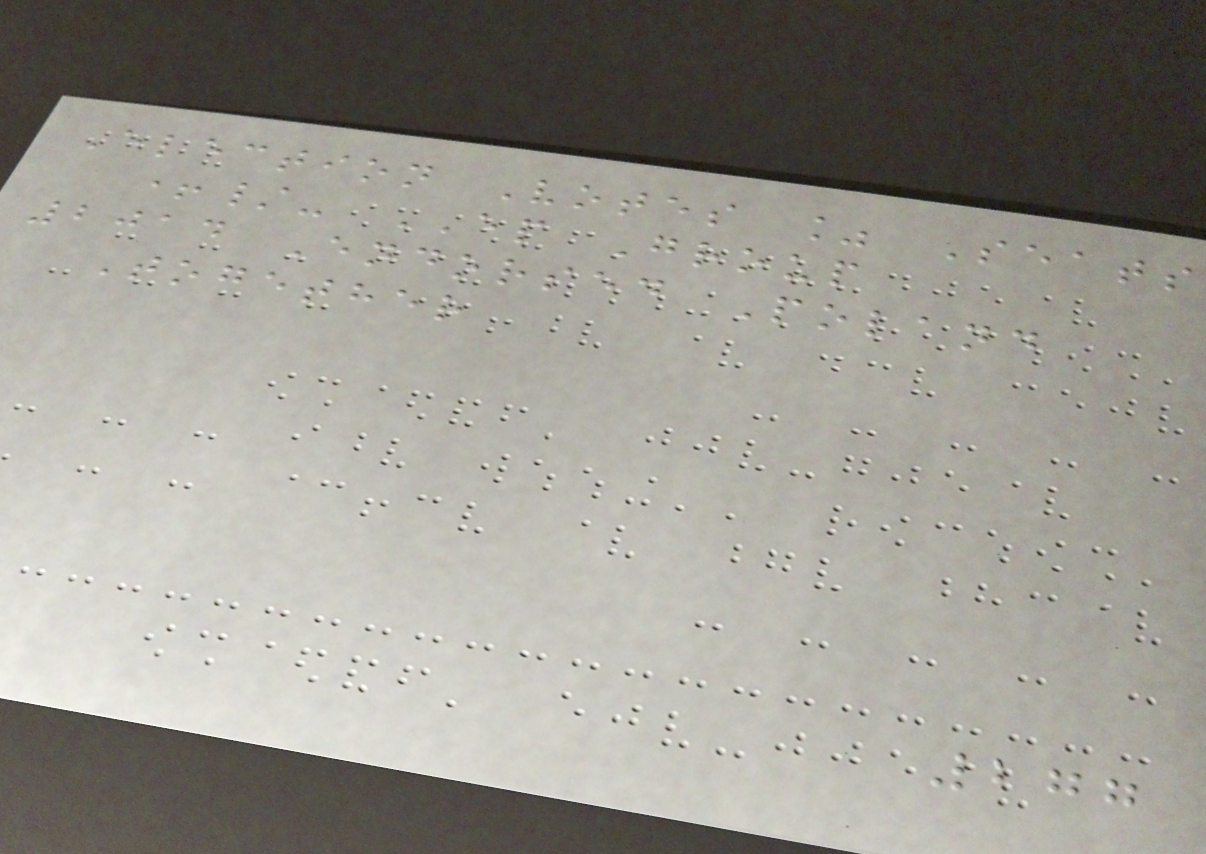Election Votes % Seats
+/- EP Group
2014 Endorsed Poland
Together
277
